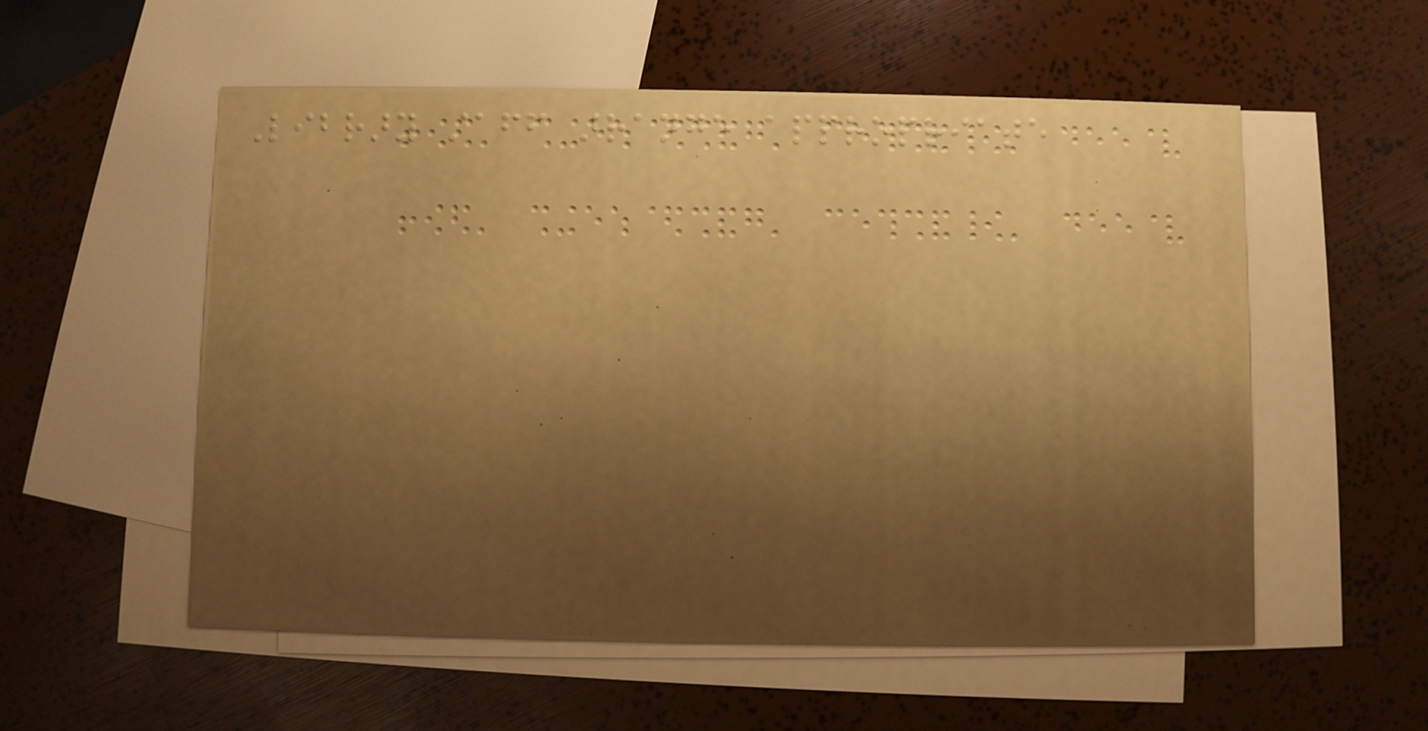Library staff arrange appropriate
